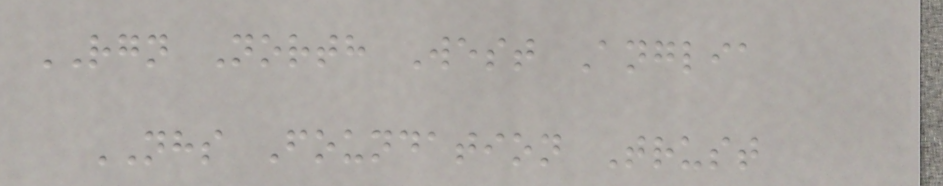RGN North West Anglia
NHS Foundation Trust
